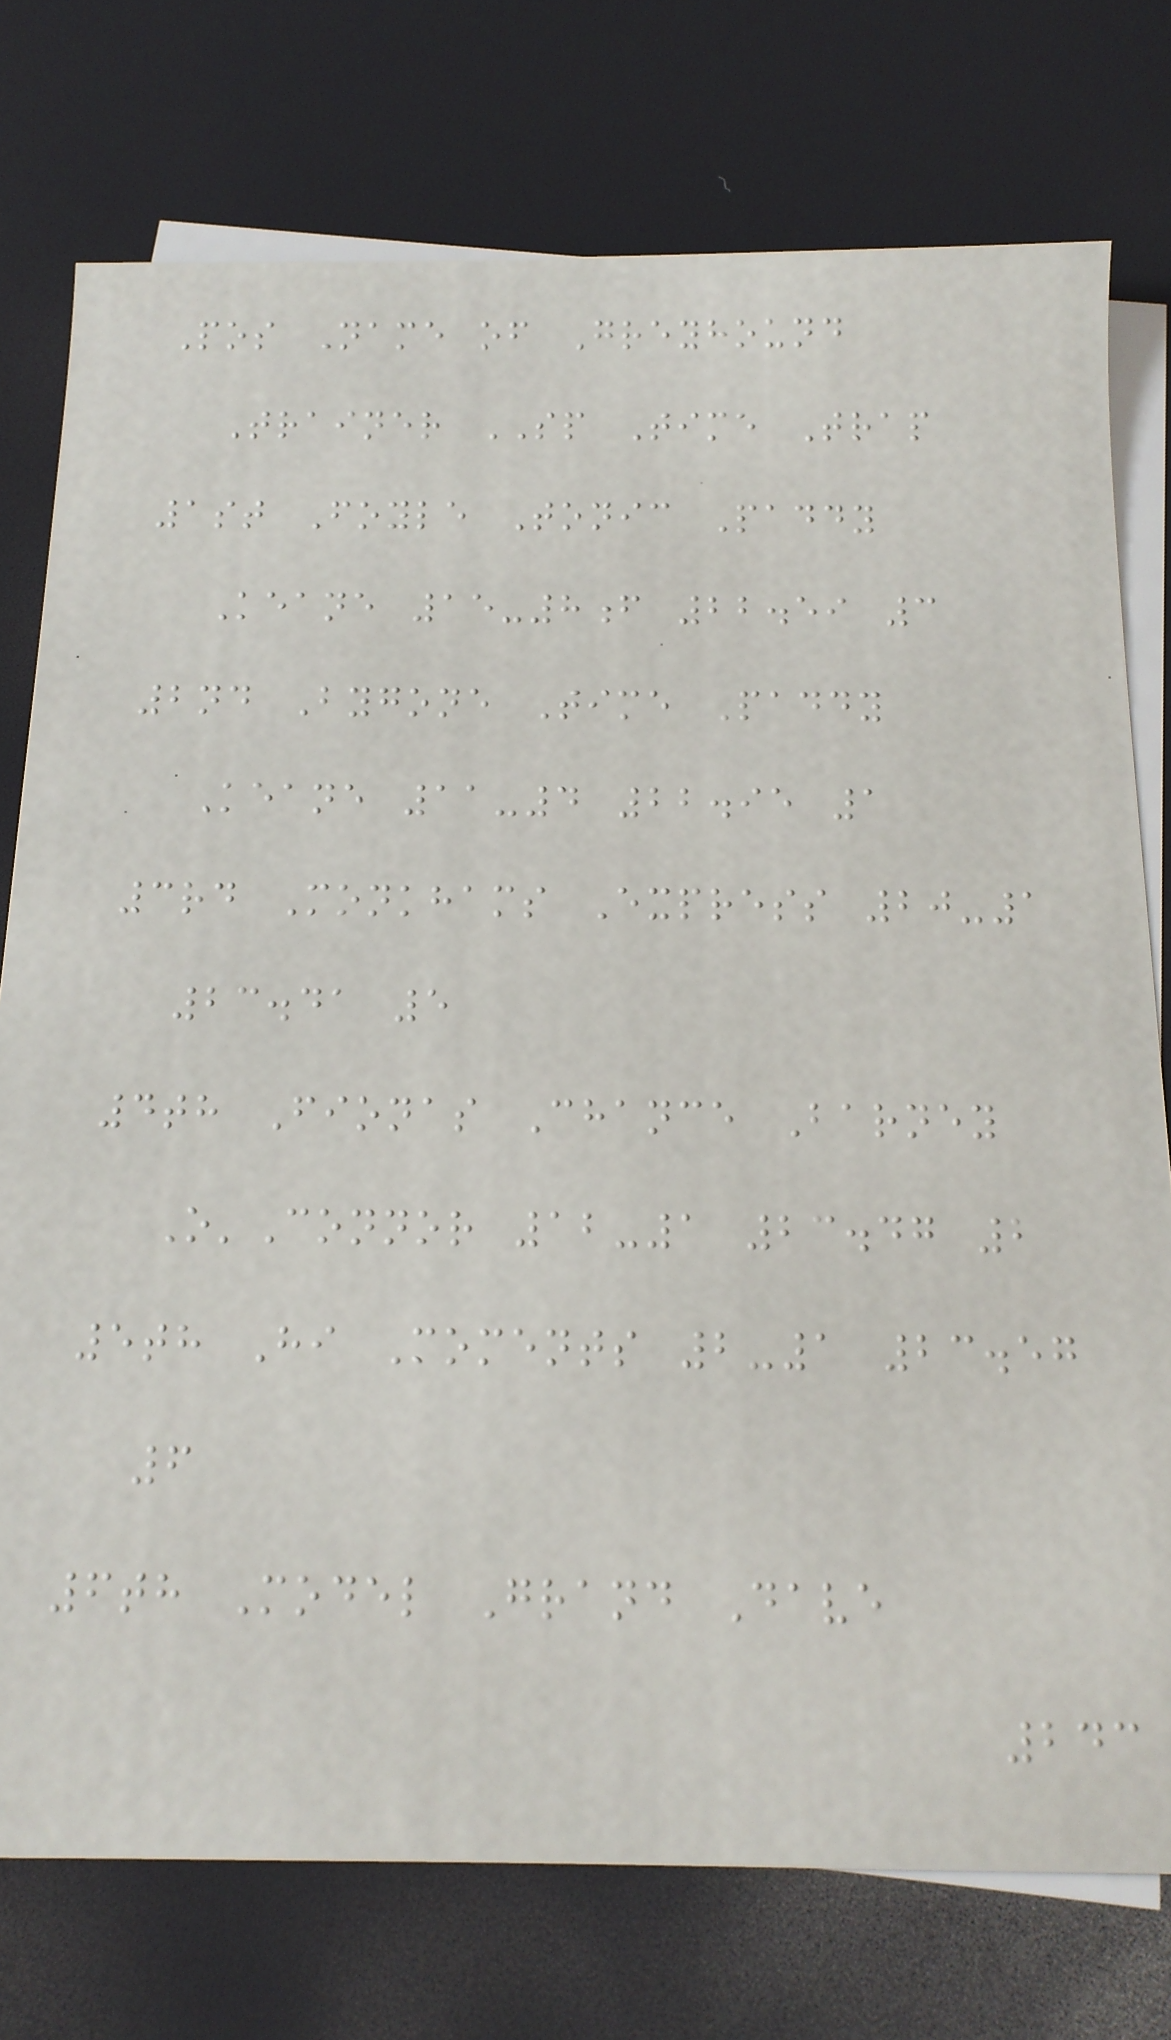Pos Name of Greyhound
Trainer SP Time Trap
1st Foyle Tonic Paddy
Keane 15-8f 22.59 3
2nd Bygone Time Paddy
Keane 11-4 22.95 1
3rd Monkhams Express 20-1
23.41 5
4th Fionas Chance Barney
O'Connor 12-1 23.47 2
5th Hi Moments 2-1 23.57
6
6th Model Grand Dave
243
